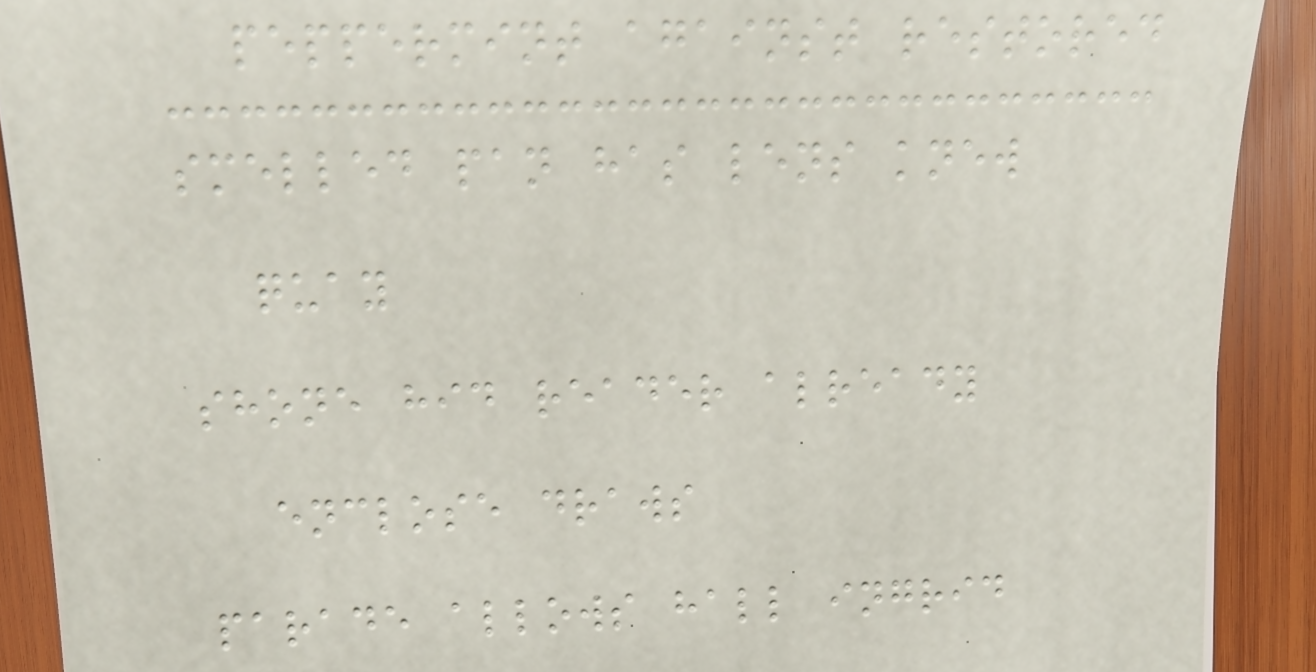peppermint against restored
smelled pan has lens knew
quay
shone hid reader already
enclose draws
parade allows hall ingrid
